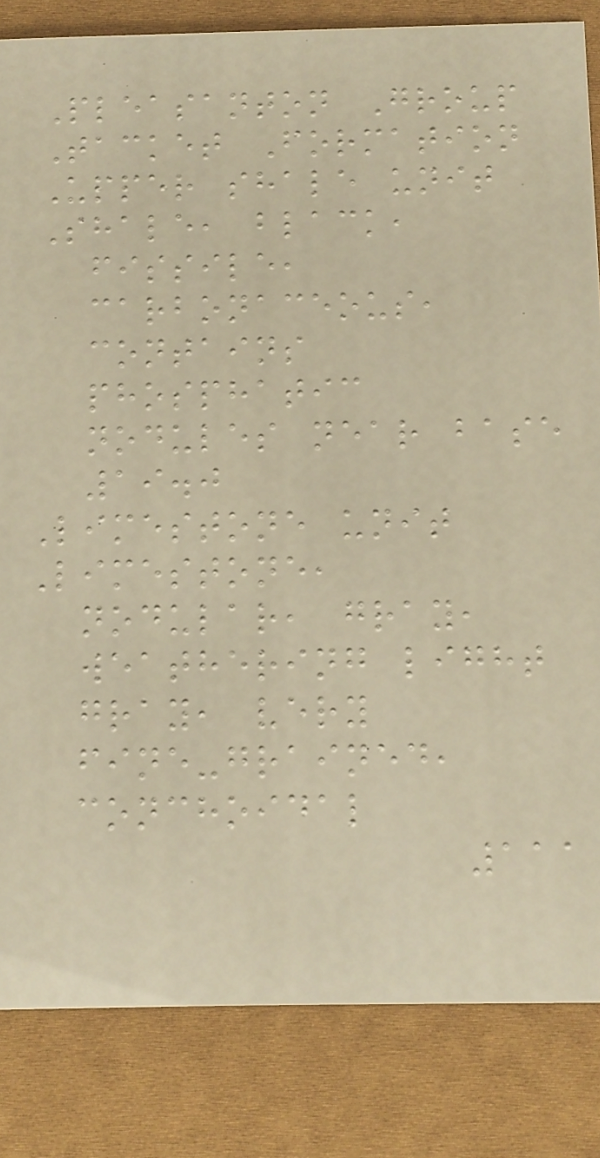Pleasanton Group
Tacket Formation
Upper shale unit
Shale, black,
fissile,
carbonaceous,
contains
phosphatic
nodules near base
19.0
Limestone unit
Limestone,
nodular, gray,
weathering light
gray, very
fine-grained,
conchoidal
111
